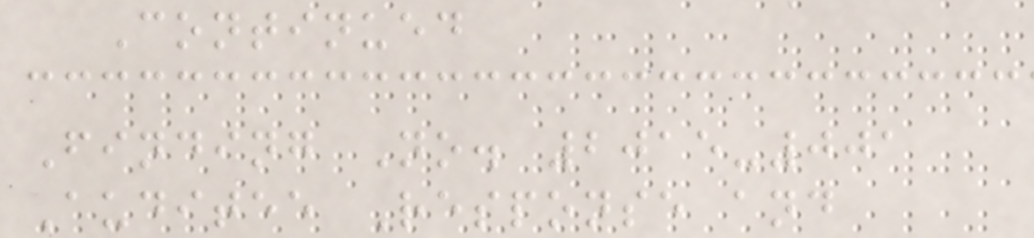Continued
Finding No. 2015-001
Auditee Response and
